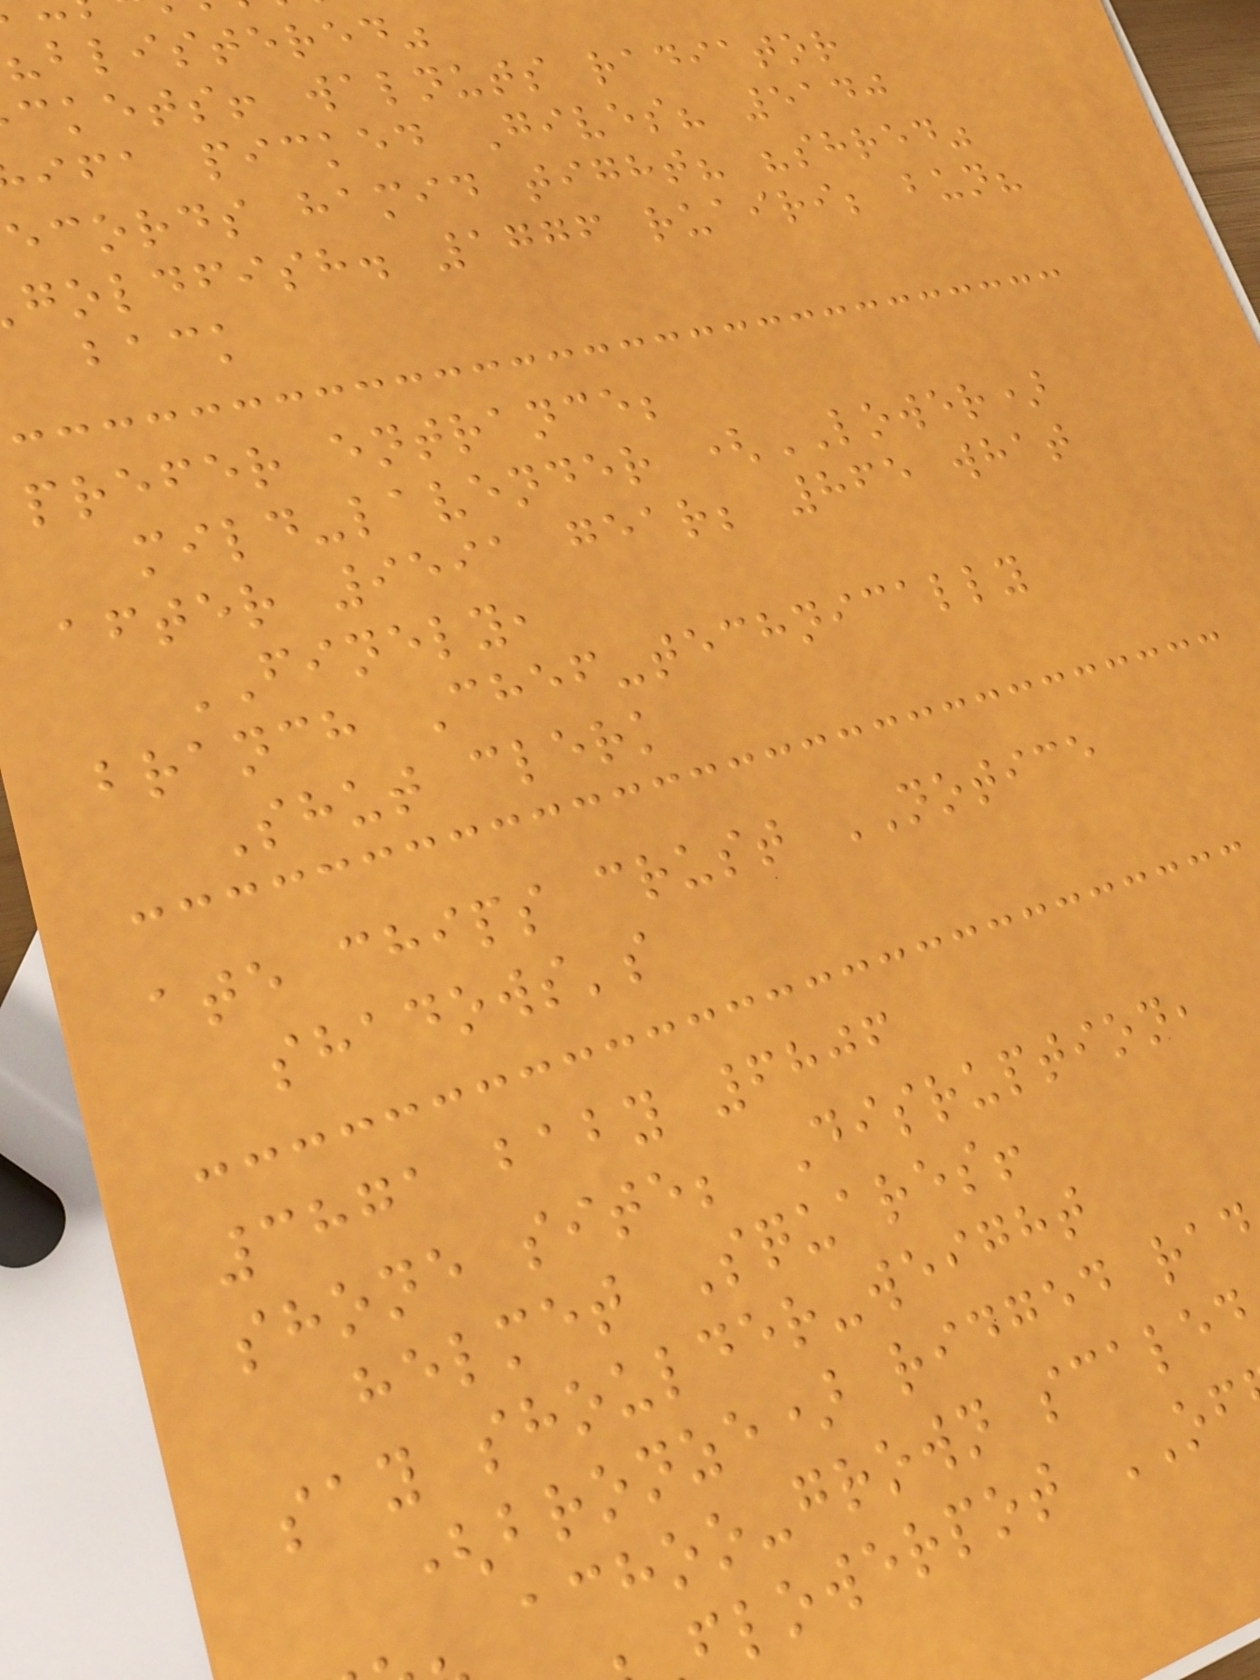"blistered"
ckets! walnuts radiator
ifa picked Gives? 5140
ecords hamid tight? "shred"
goldfish. 1776 ruairi; bun?
back
prefer entrance;
mild-lavender (LOWER)
after 9591 gear; 865 what
FINELY,
branch Chef-technically
Shut clerk
ate chips crust NOTICE
shadows's
3871 baby 6806
shone site; Disruption,
helmet Squares!
say shoulder-weight
(bronze) ridged rad
achoo-grown scaled
flowerpot OF
